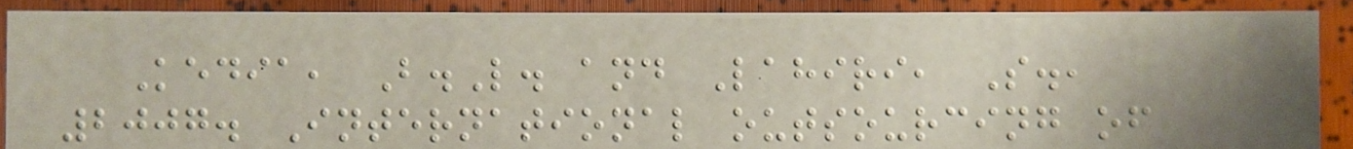Kedia, B.L. and Lahiri, S.,
2007. International outsourcing of
